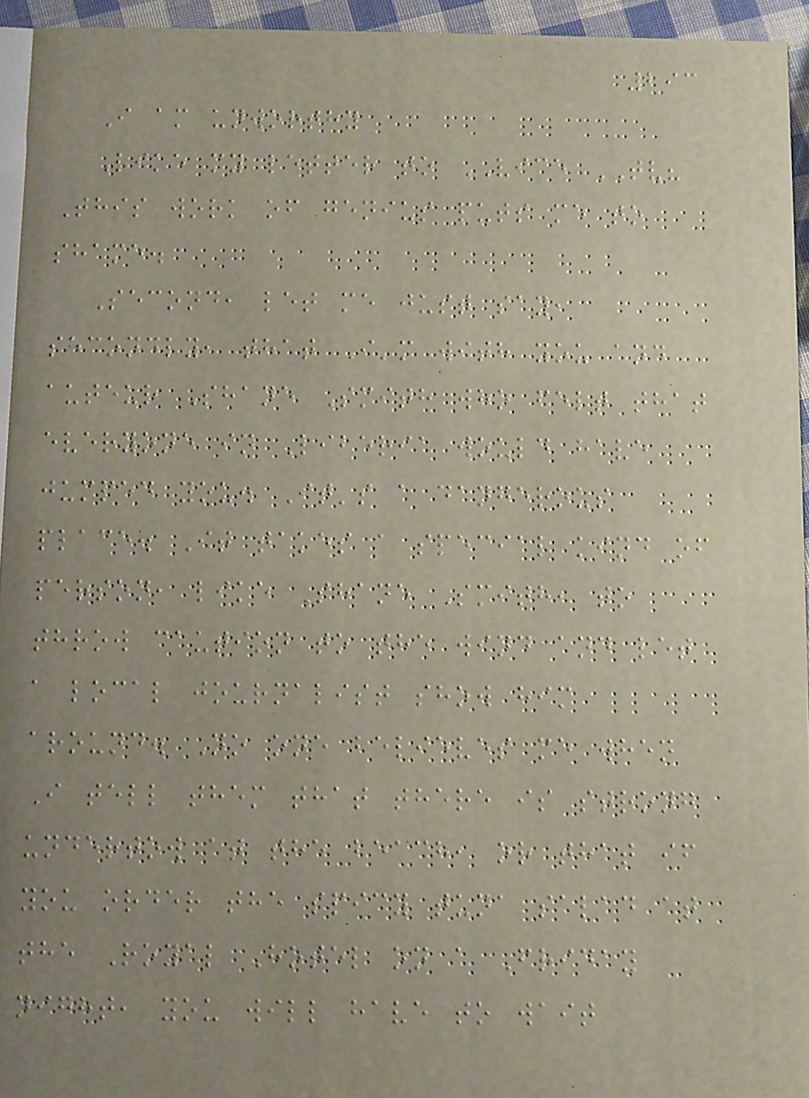293
I am unworthy
Like my letter to VICE TV?
This work of genius puts me to
shame.
Second, let me just say,
secondly, that I'm with you and
auteur Shane Smith who felt that
everyone in Liberia would have
jumped you. It's a dangerous
place. It takes a special kind of
person, like Shane Smith, to
throw caution to the wind and let
a local journalist show him
around. No one believes me when
I tell them that there is strong
undertow at the beach, or that if
you order the spicy tuna salad at
the Royal Hotel on a Friday
night, you will have to wait
